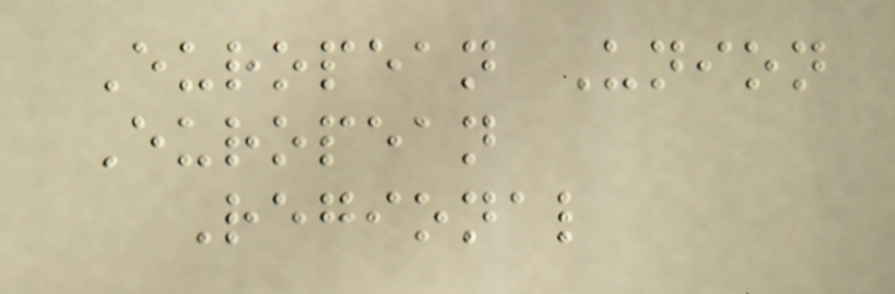European Union
European
Regional
